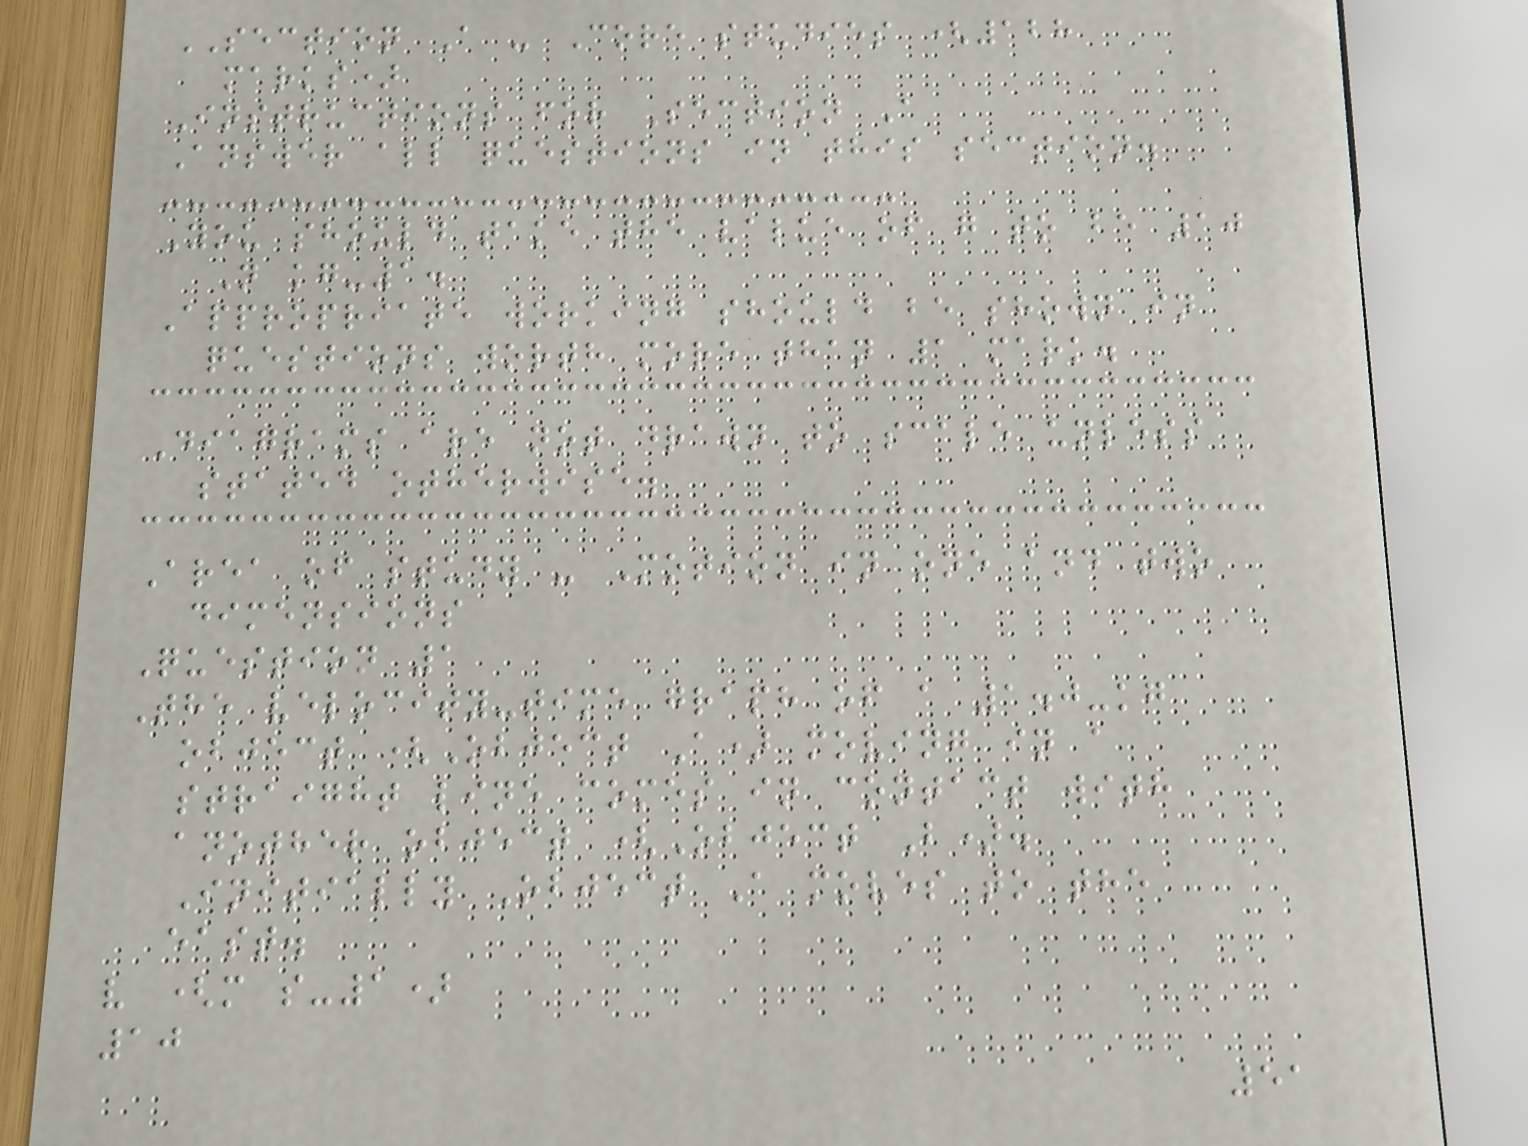SECTION A - Core studies (128
marks)
Instructions for Section A
Answer all questions in this section.
You should take the value of g to be 10
N kg-1.
Appropriate working should be shown in
questions worth more than 1 mark.
Diagrams are not drawn to scale unless
stated otherwise.
Area of study - Motion in one and two
dimensions
Question 1
The velocity-time graph of a 1.0-kg
object (Object A) moving in a
straight line comes in contact with
another object (Object B).
Initially Object A moves to the
east.
v (m s-1)
10
51
